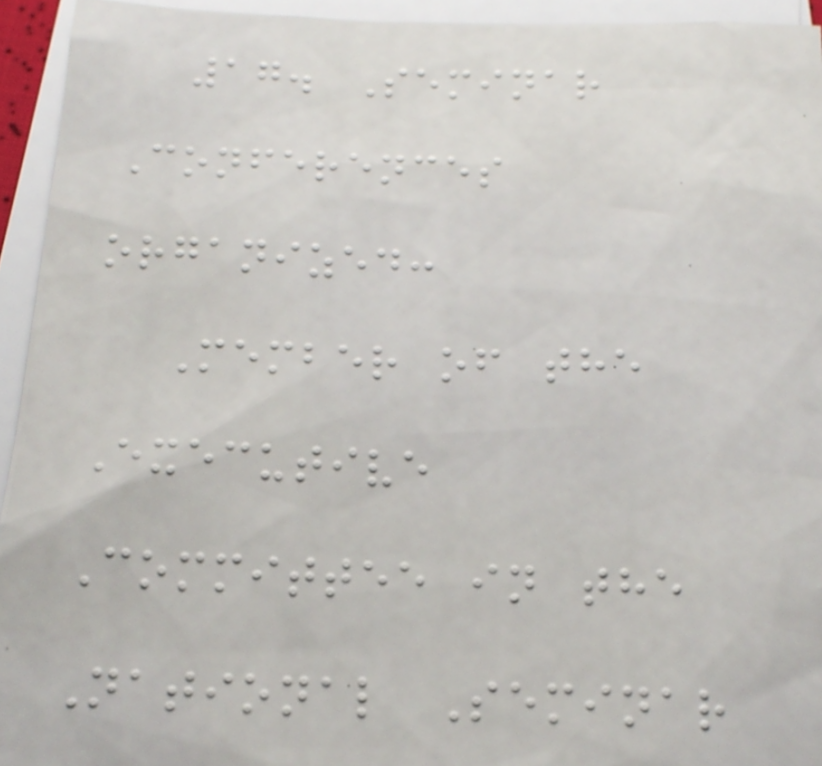17. Seminar
Conferences
organized:
Member of the
Executive
Committee in the
National Seminar
